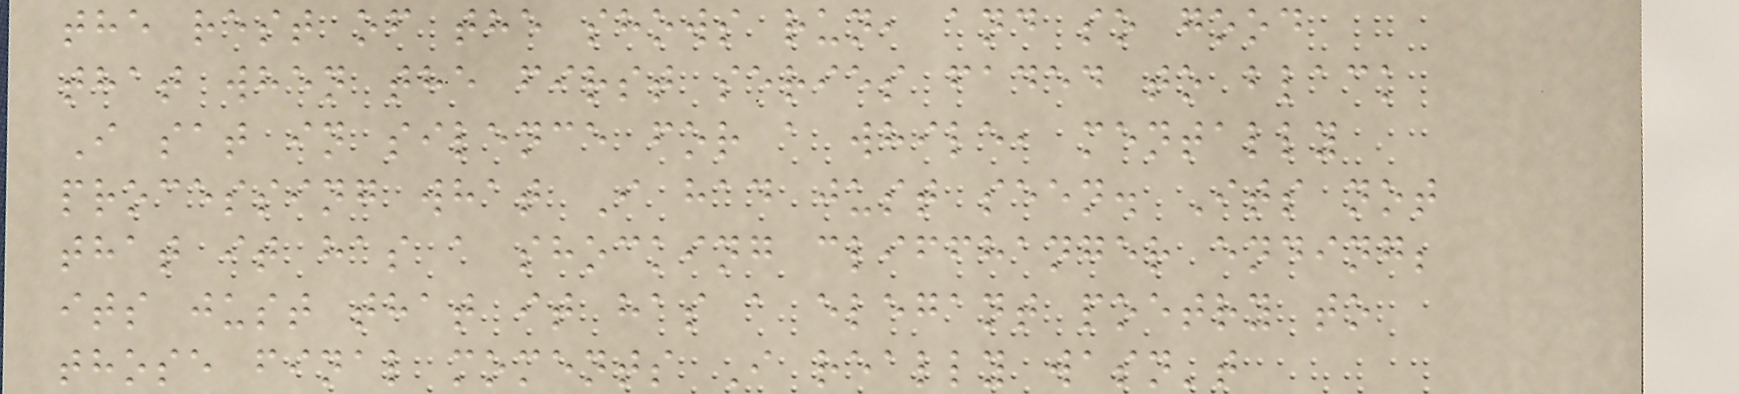the rest of the shows run, and so good
that when the first series faded to black
I sat in silence for a while, mentally
processing what I had just seen. Its not
that it has a shocking cliffhanger ending;
its just that it has a elegant poetry to
those final moments I really wasn't
